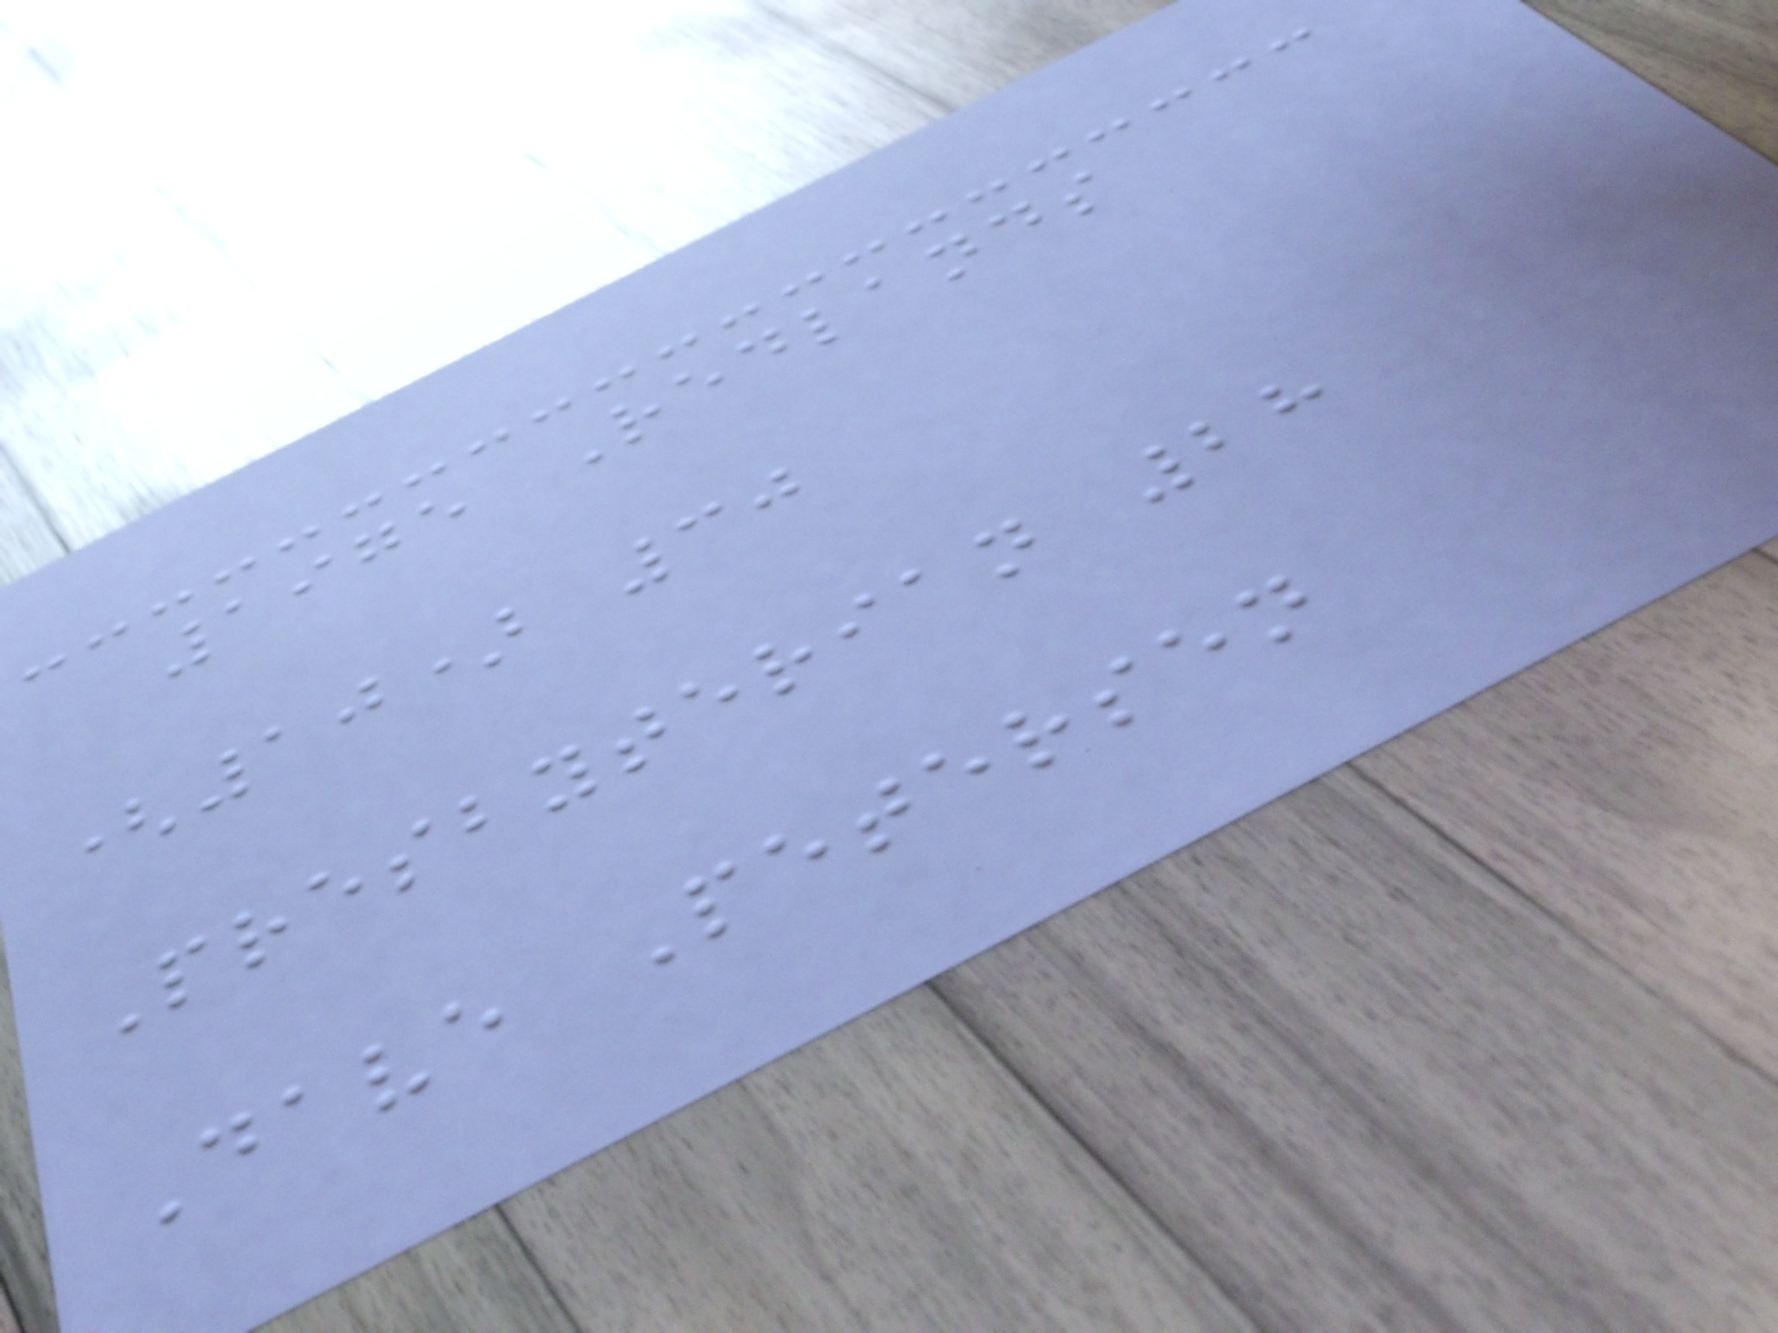1975 Redlands
(10) 30
Presbyterian 28
Dave Petersen
